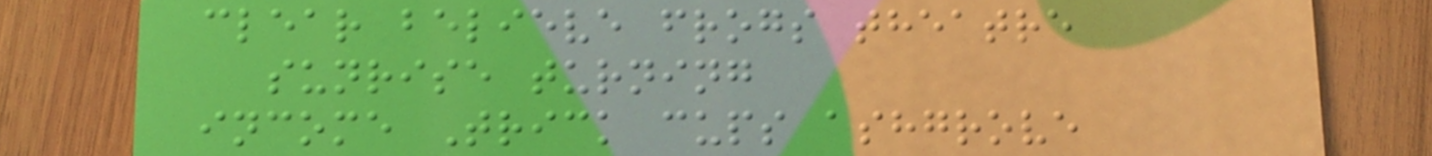clear believe frogs theatre
sunrise turning
income Trick cups ashgrove
